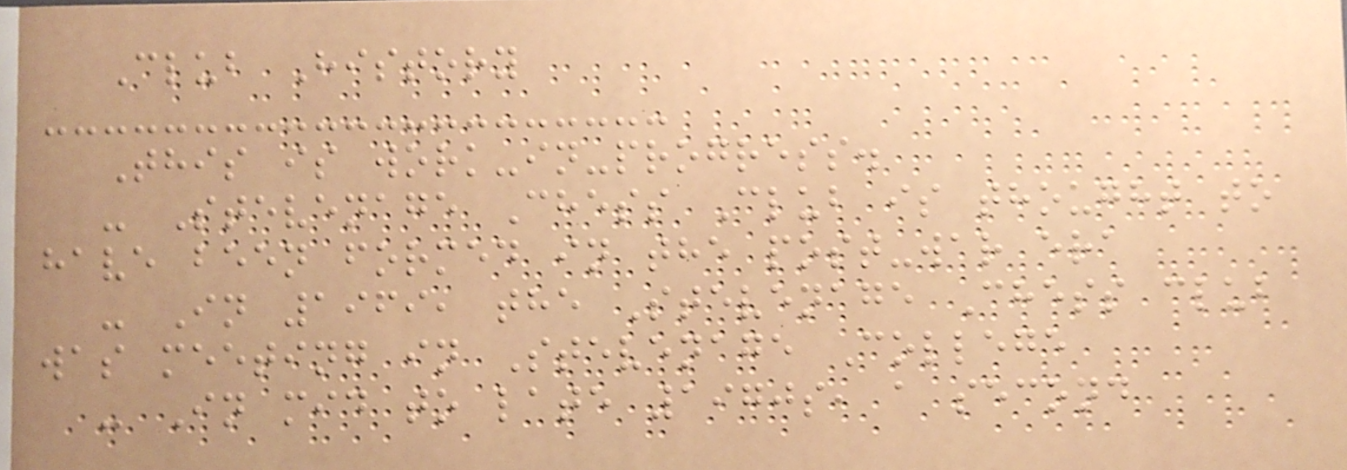Club History
This is work-in-progress.
- Stevenage Chess Club is thought to
have been formed in the post-war era
- In 1969, the Stevenage Chess club
was meeting in Stevenage College
- In mid to late 1970s, a second
